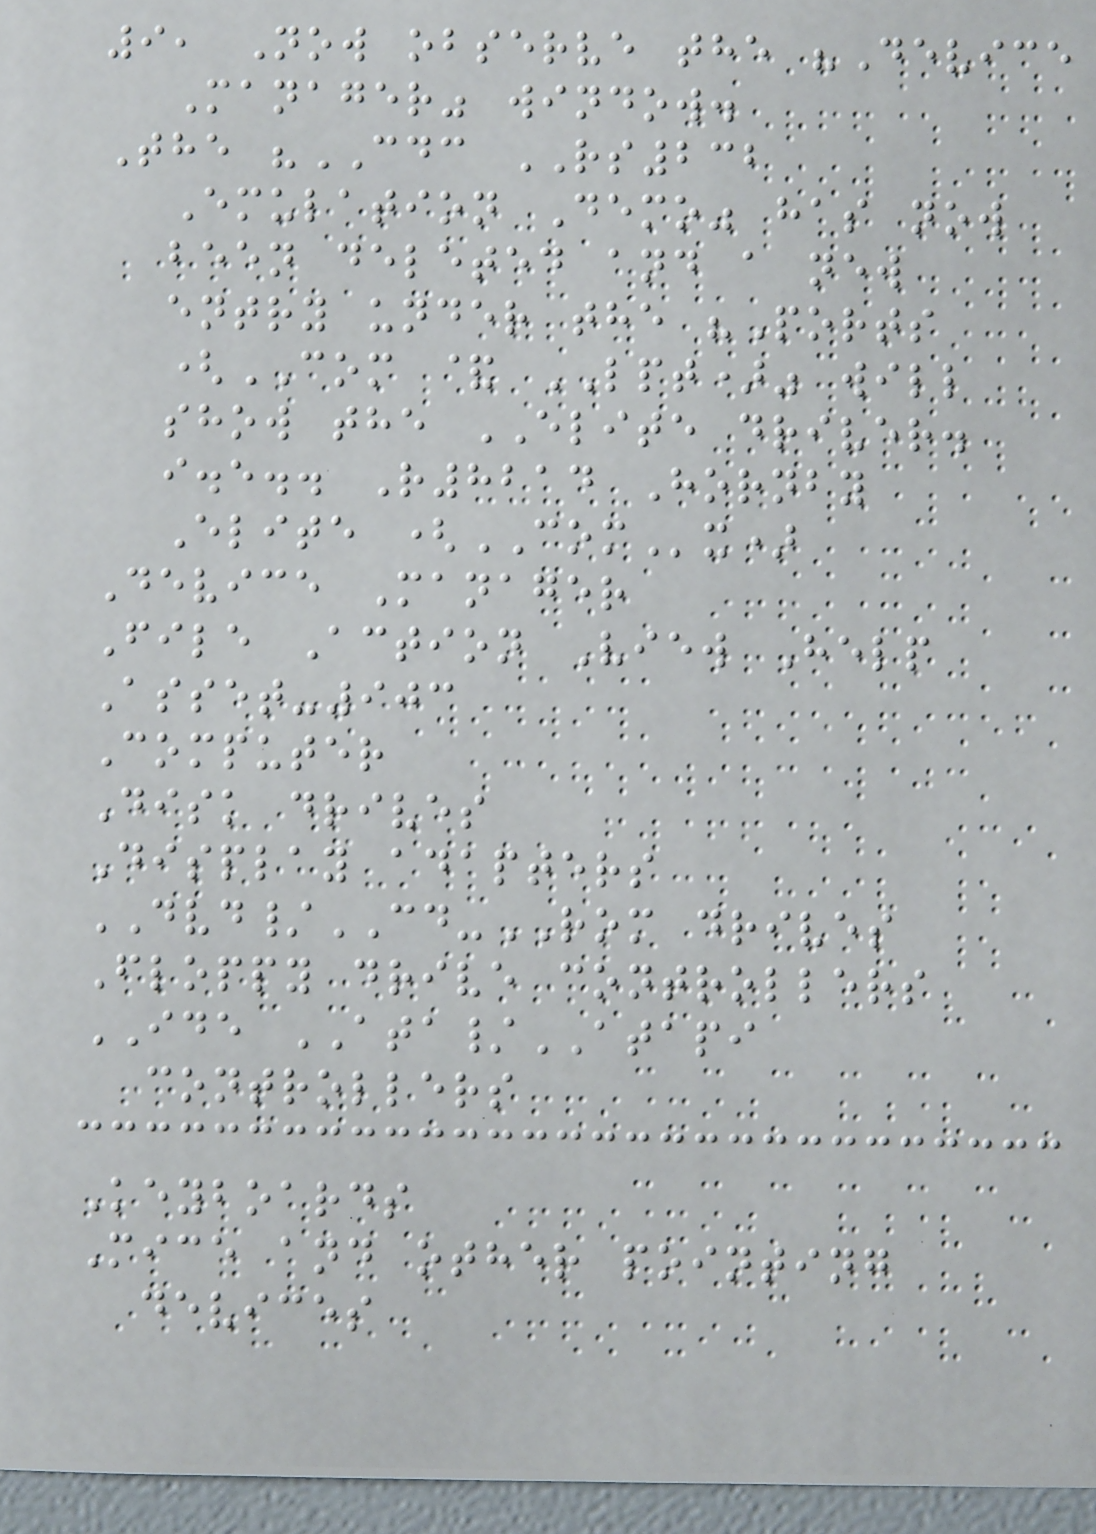9, Now observe the "Device
Manager" window.
The "CDC RS232
Emulation Demo" has now
been deleted and a new
entry under the "Ports
(COM & LPT)" will
show the ELITE driver.
i.e.. R8214 Hornby
Elite (COMx)
Device Manager
File Action View Help
Asset-903
Computer
Disk drives
Display adapters
DVD/CD-ROM drives
Floppy drive controllers
IDE ATA/ATAPI
controllers
Keyboards
Mice and other pointing
devices
